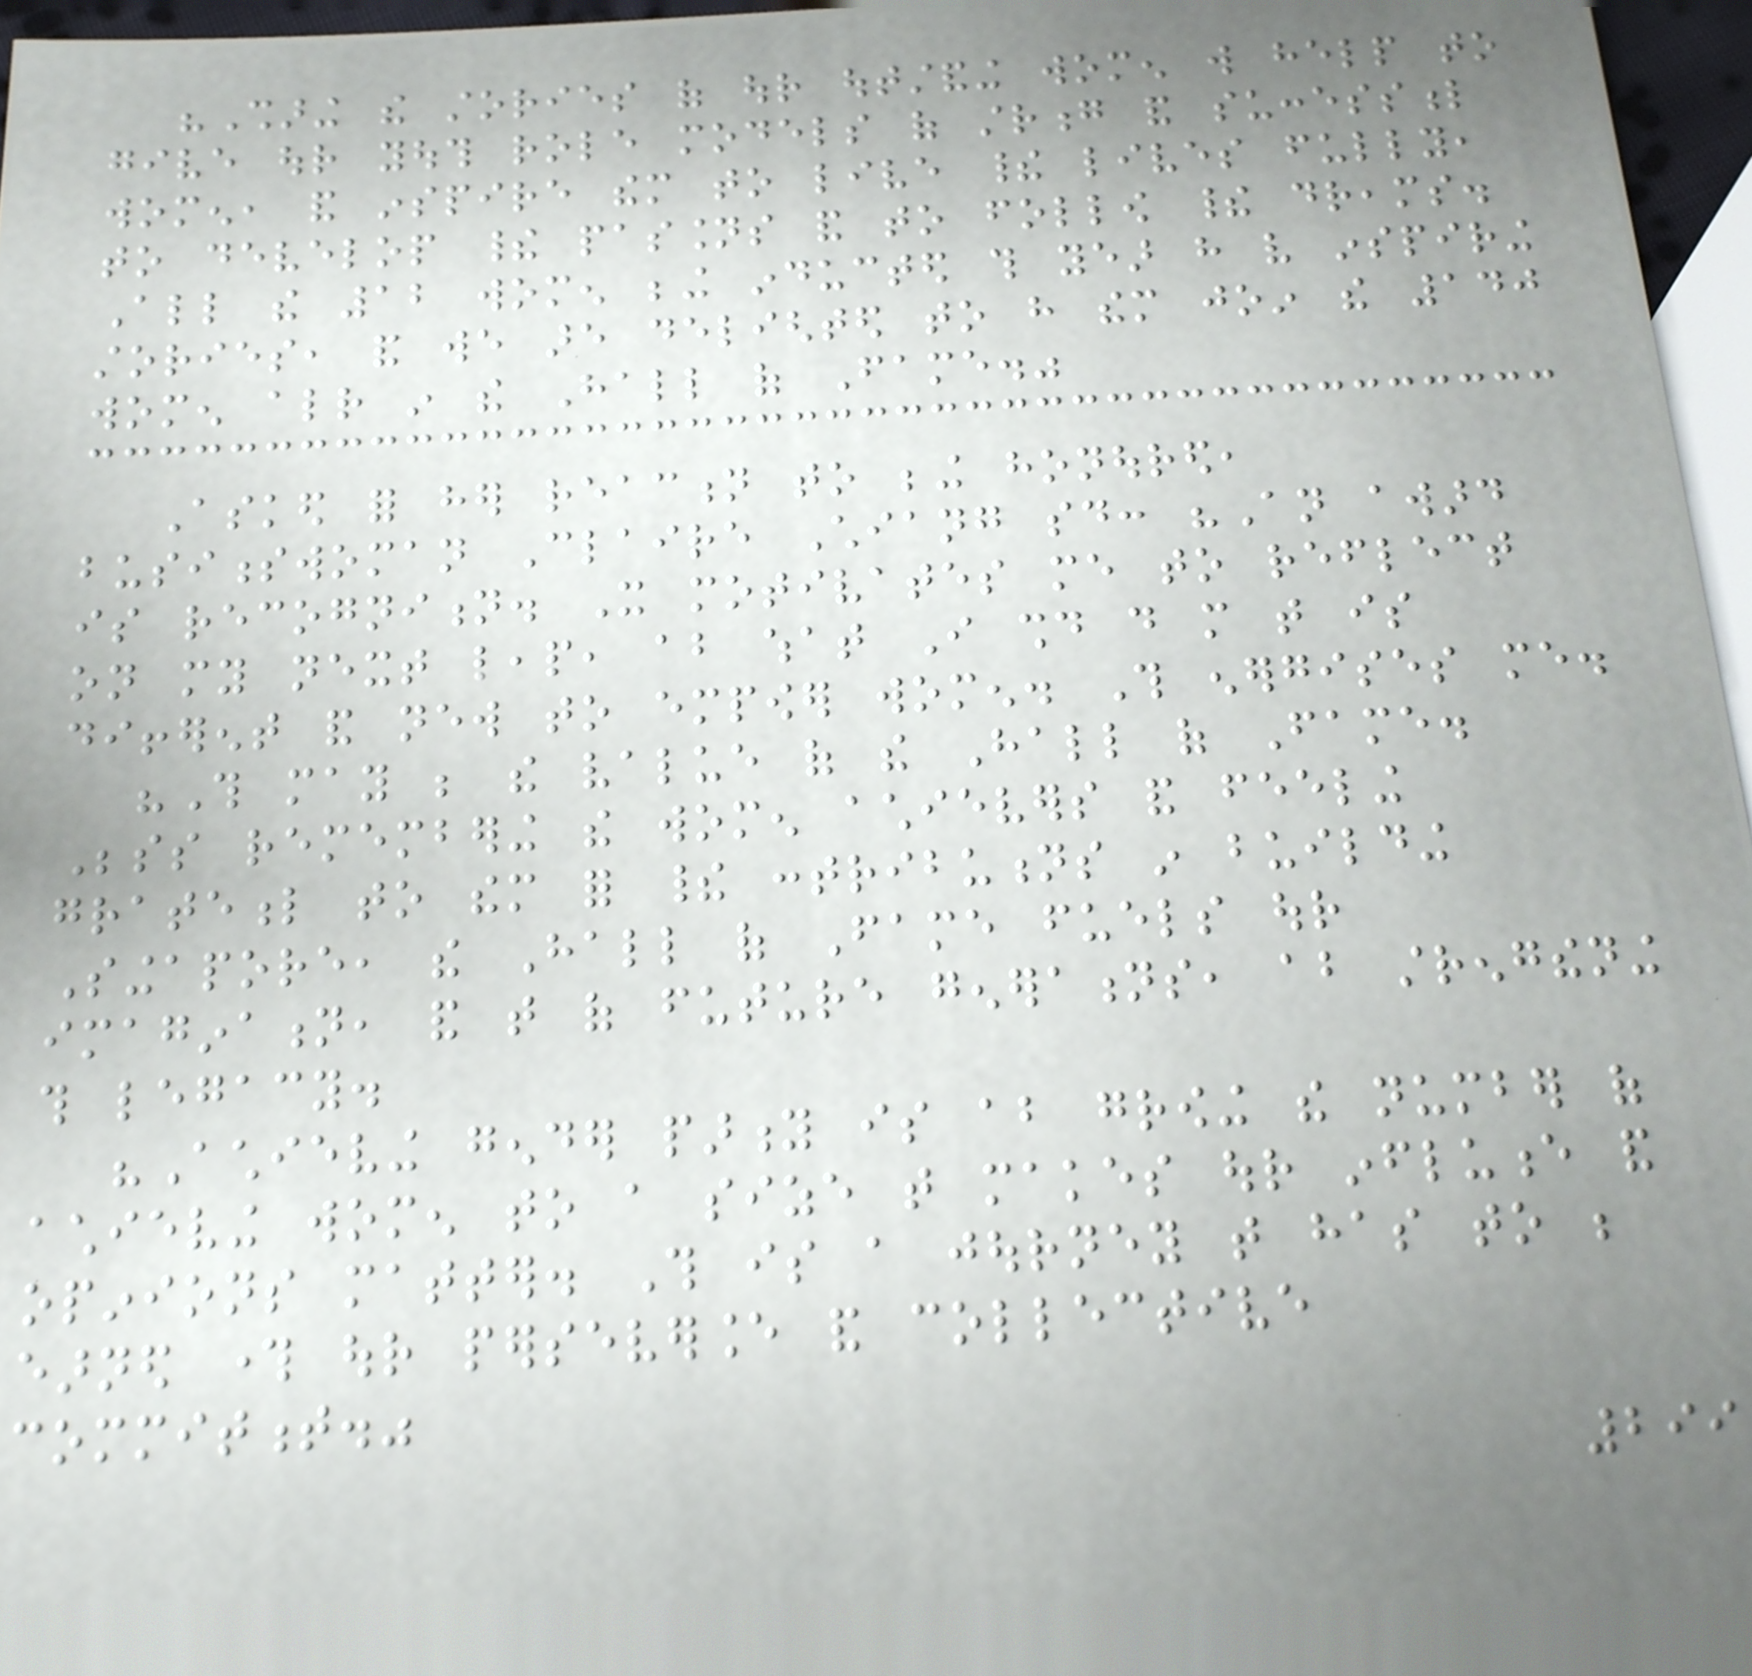"Sharing the stories of our outstanding women will help to
give our youth role models of strong and successful
women, and inspire them to live their lives fully,
to develop their passions and to follow their dreams.
All the 12 women being inducted this year have very inspiring
stories, and we are delighted to have them join the 140
women already in the Hall of Fame."
Asked for her reaction to being honoured,
businesswoman Claire Chiang said: "An award
is recognition. It motivates me to reflect
on my next leap, about what I should do more that is
different and new to empower women. This energises me.
"This may be the value of the Hall of Fame.
Besides remembering the women achievers and feeling
grateful to them for their contributions in building
Singapore, the Hall of Fame fuels our
imagination, and that of future generations, about strengthening
this legacy.
"Achieving gender parity is about growing the number of
achieving women to a size that makes our influence and
opinions matter. This is a journey that has to be
earned through our perseverance and collective
commitment."
299
